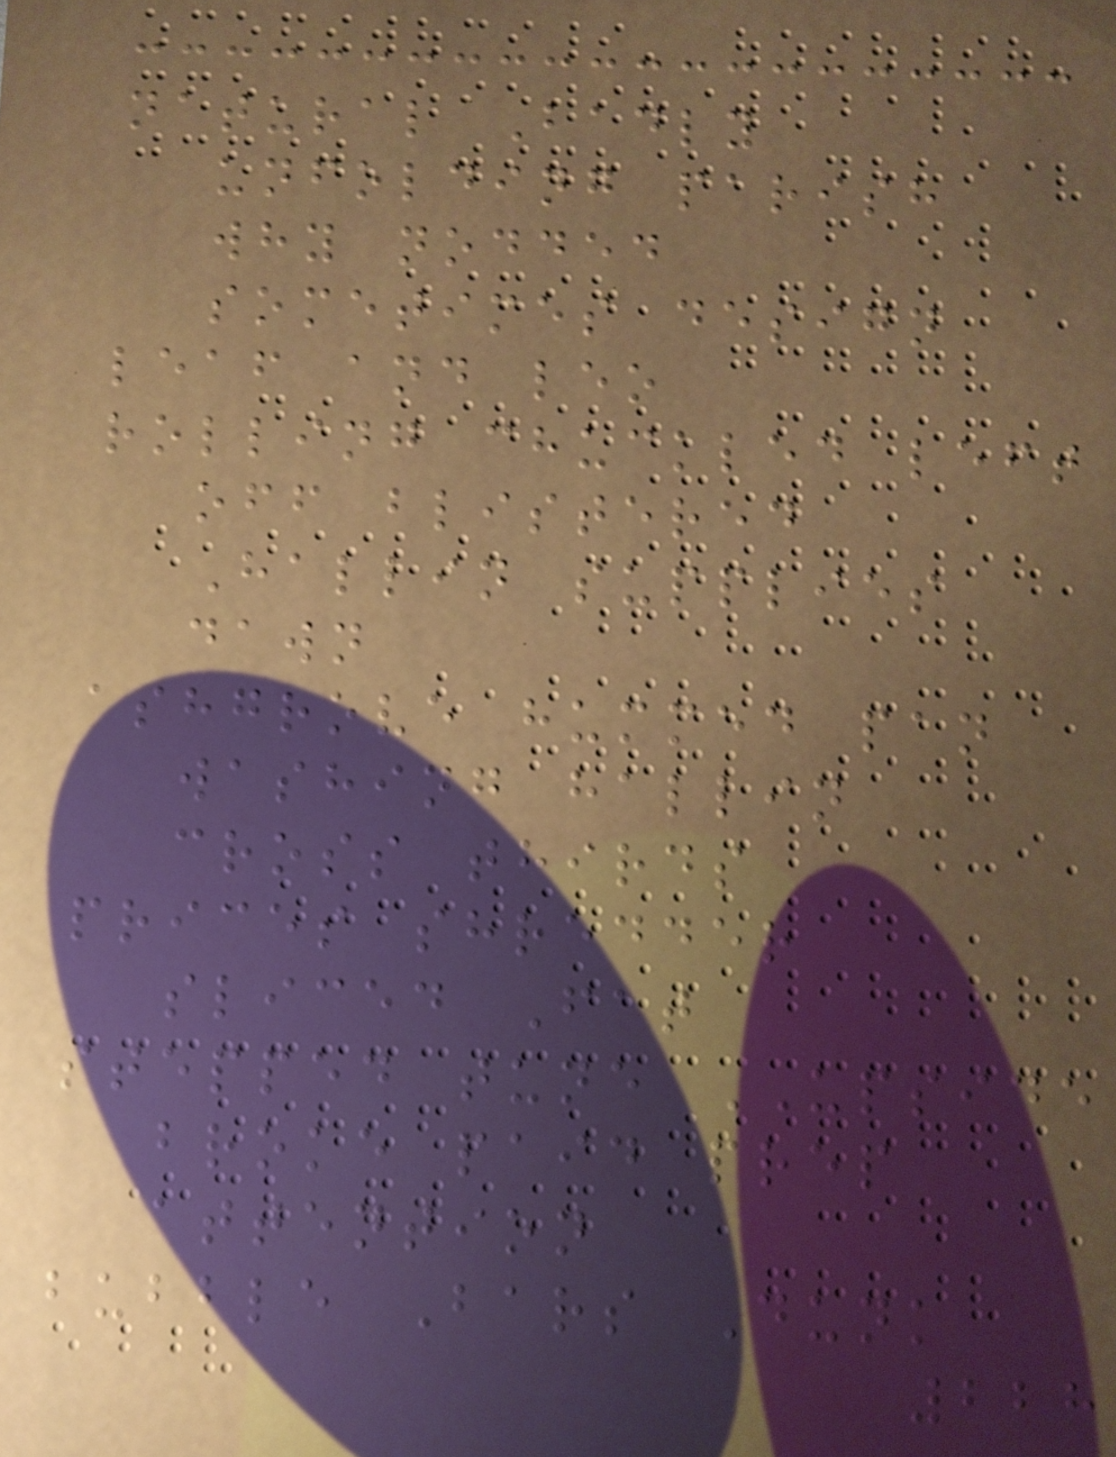natural Badly
unfolding parish
why nodded
sometimes design
leaf and leo
rolling chuckled left
off blistered
Hallin supplies
dawn
ashgrove hummed pan
washing hallin
cross thirds
prices shredder
sliced Fat
stepped tune UPSIDE
broke paid prep
attention
bubble Bars Dunk
228
